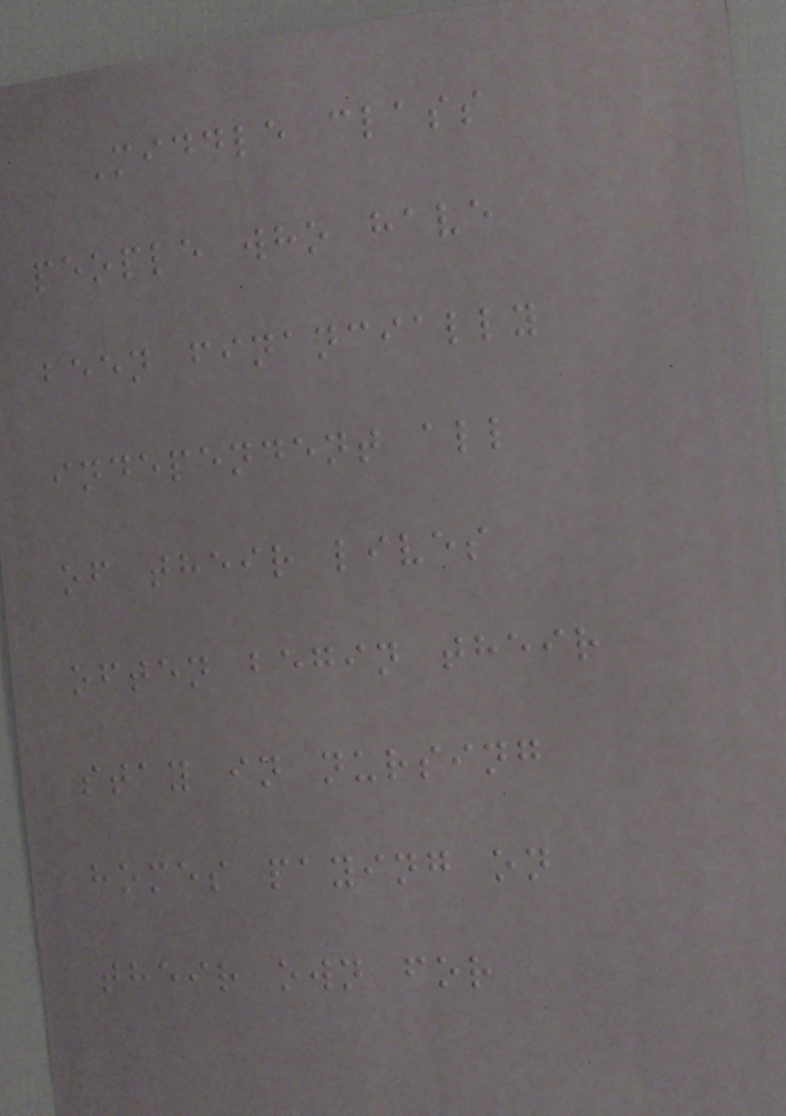Middle class
people who have
been financially
independent all
of their lives
often begin their
stay in nursing
homes paying on
their own for
